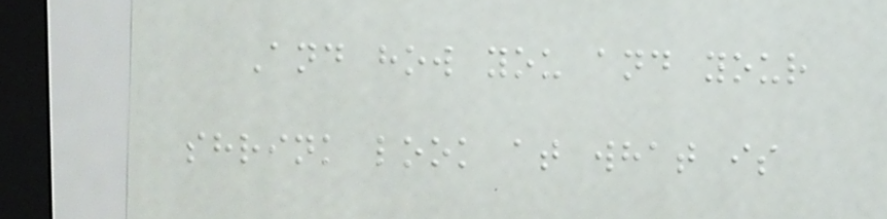And how you and your
shrink look at what is
